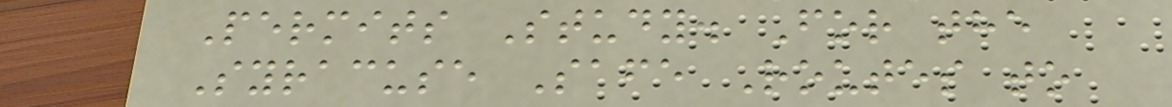Permits Study. For the
Syracuse Safe Routes to
